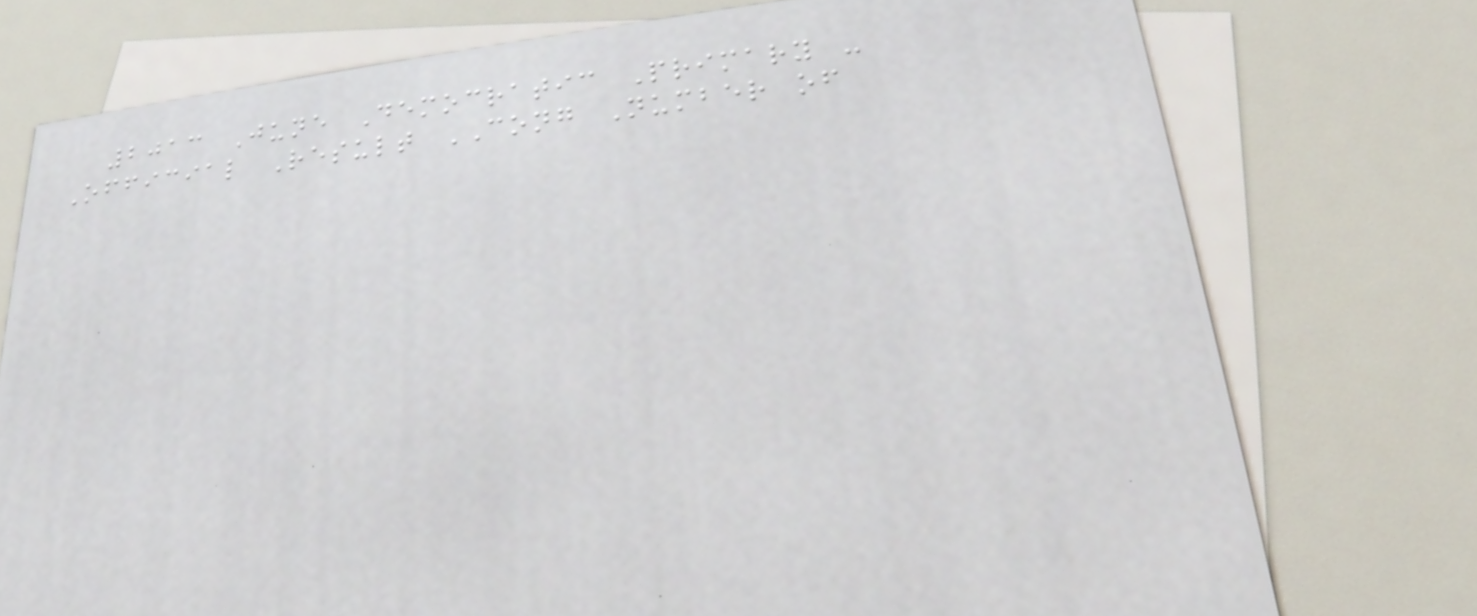2013 June Democratic Primary -
Official Result CONG Number of
